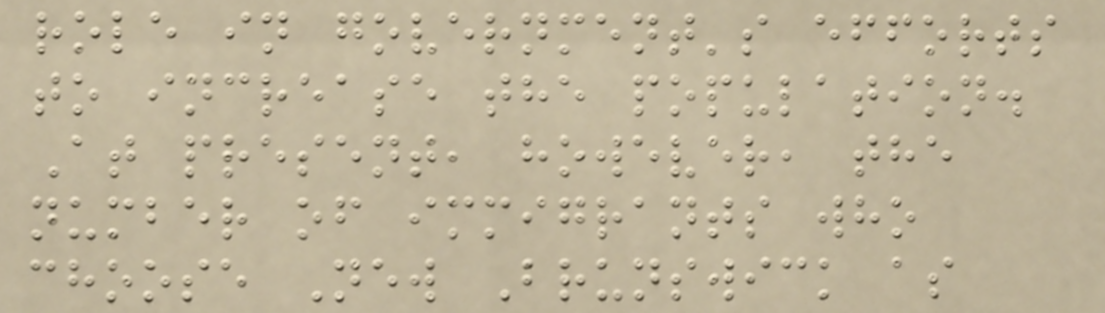role in government's efforts
to increase the population.
At present, however, the
number of immigrants who
choose New Brunswick as
